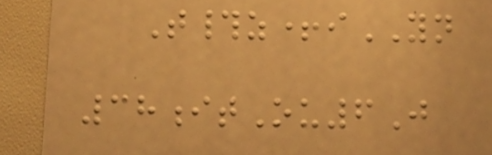T#z+iYN
38itOu6J
